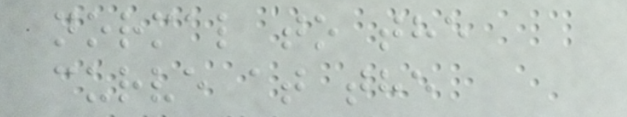normal to the
curve at the
